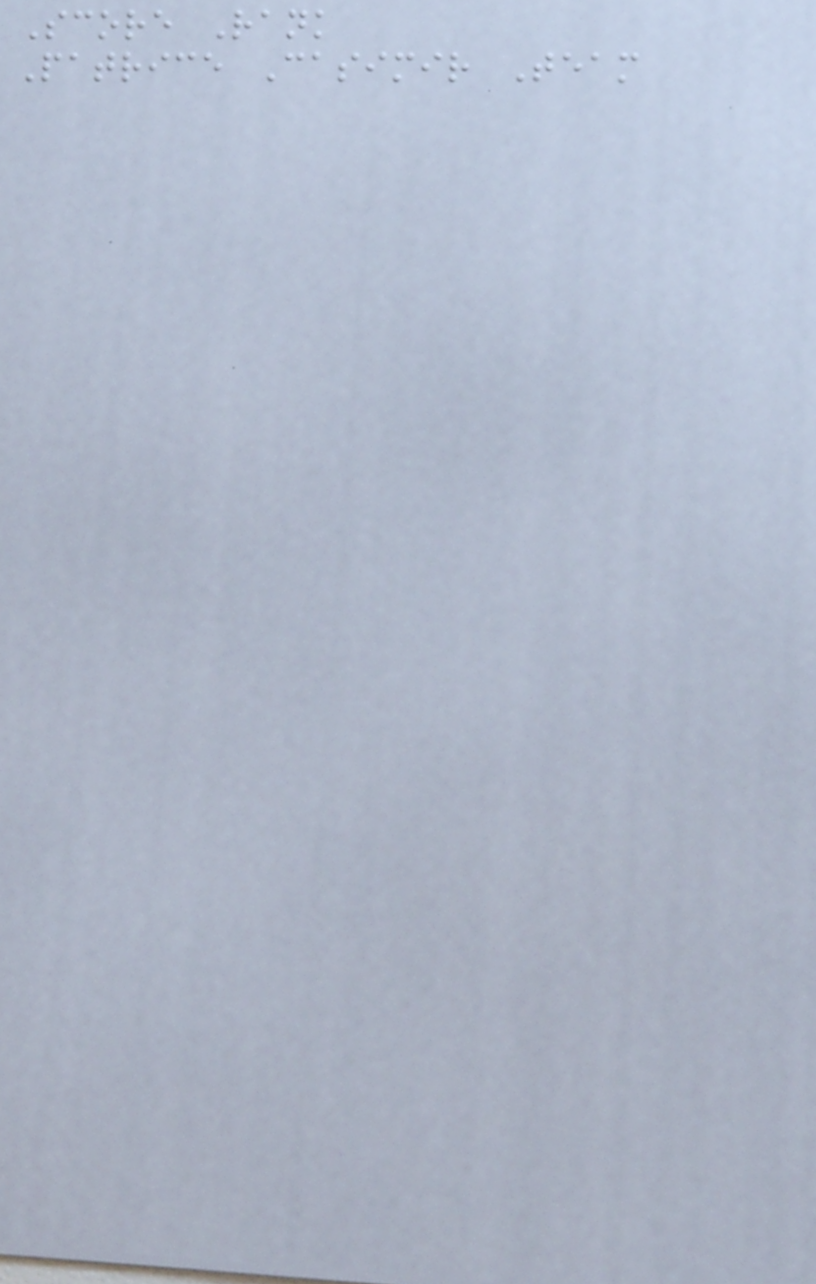Score Rank
Patrice Casimir Team
